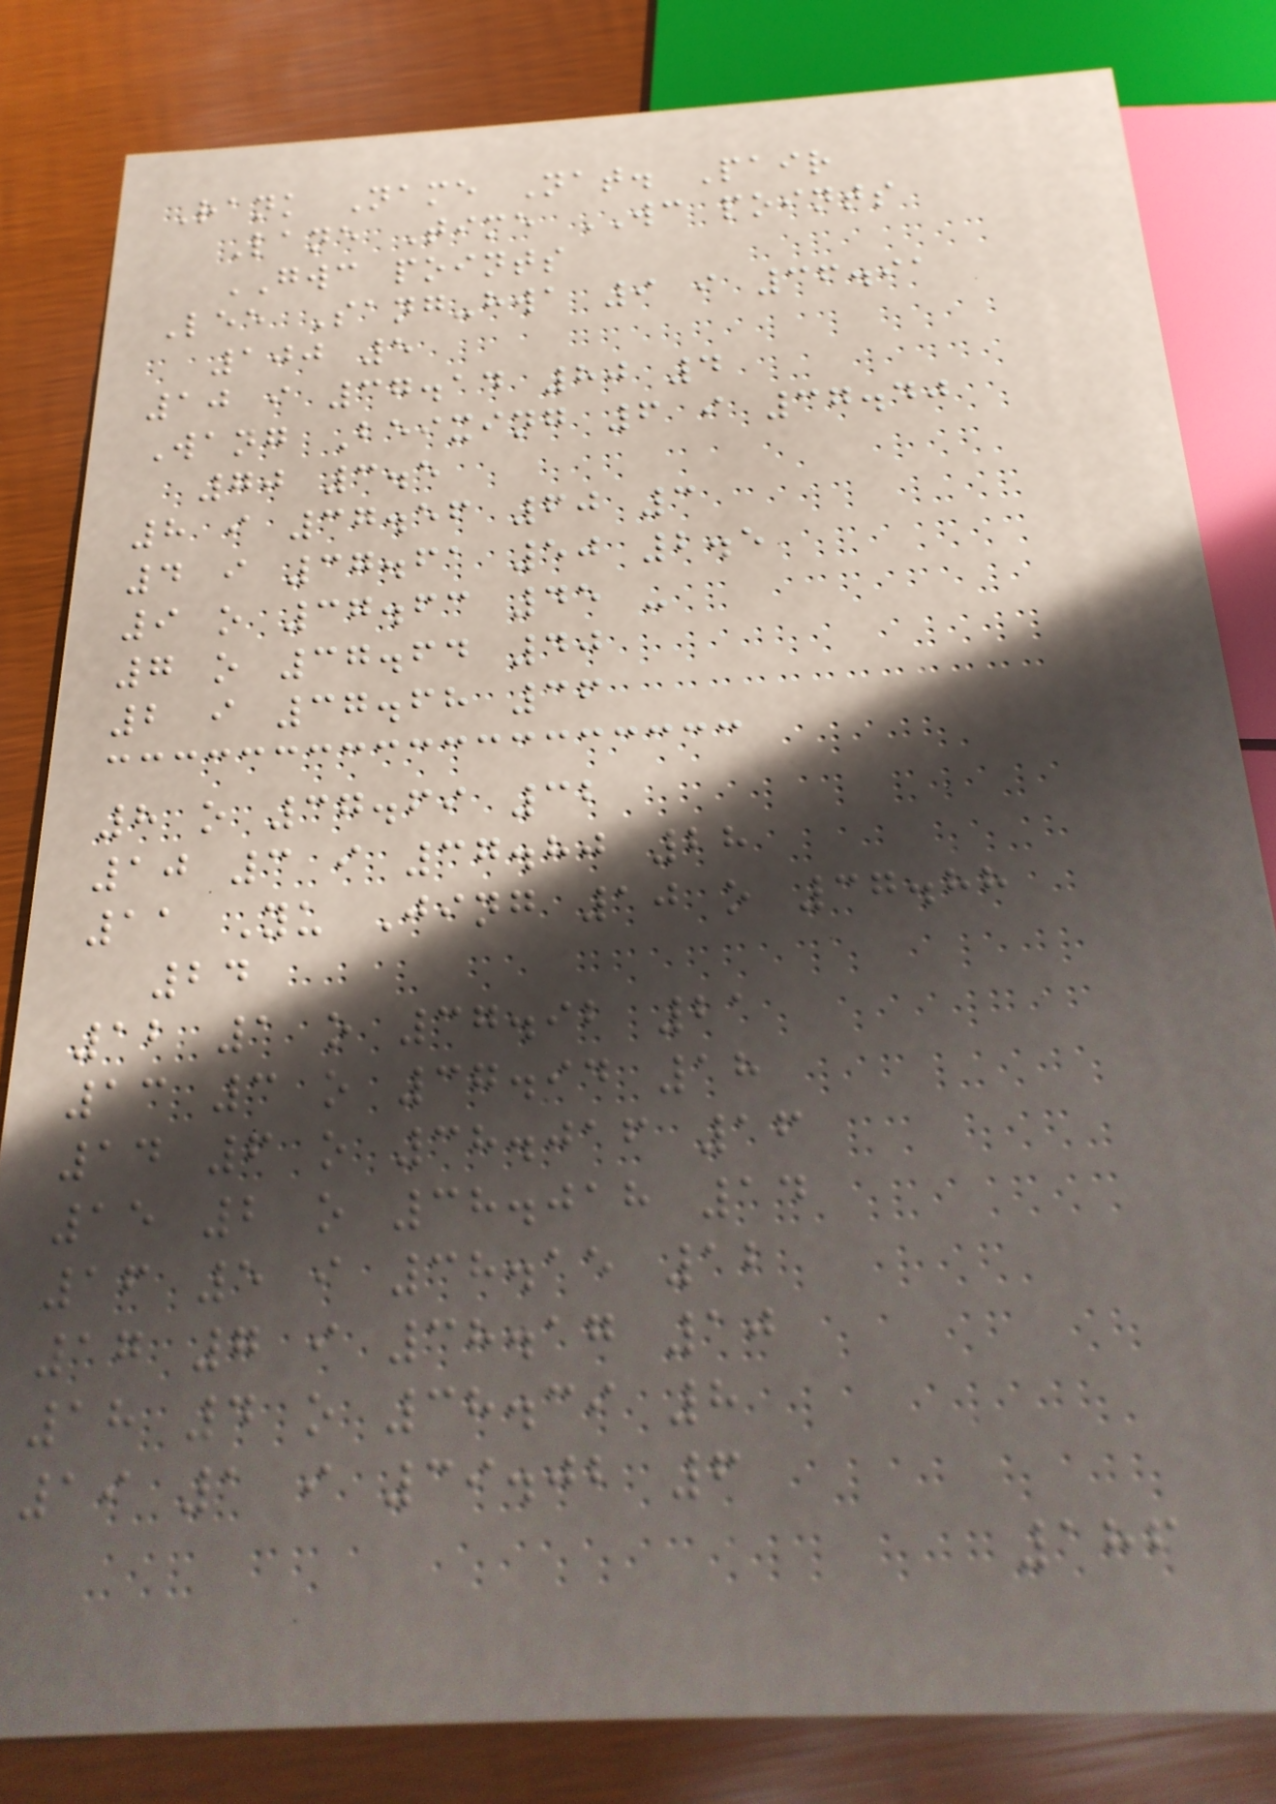Rank Name Nat. Pair
Lane Time WC points
GWC points
Lee Sang-hwa 9 i 36.91
100 5
10 i 37.14 80 4
Wang Beixing 6 i 37.40
70 3.5
8 i 37.56 60 3
4 i 37.61 50 2.5
9 o 37.63 45 -
7 o 37.64 40
2 i 37.68 36
8 o 37.69 32
10 3 i 37.80 28
11 Yu Jing 10 o 37.88
24
12 1 o 37.92 21
13 3 o 37.94 18
14 6 o 38.016 16
15 2 o 38.018 14
16 5 i 38.15 12
17 7 i 38.17 10
18 4 o 38.39 8
19 1 i 39.02 6
186
